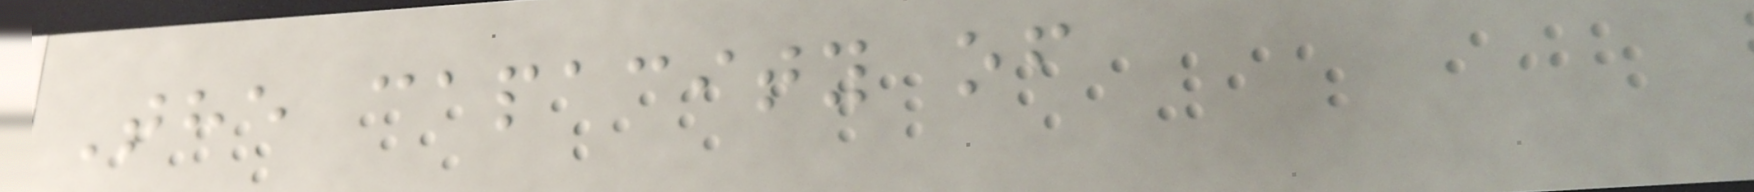The capacity of
